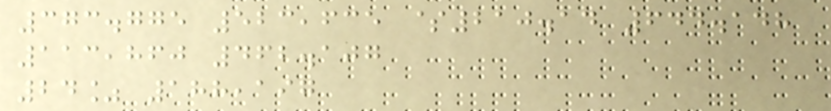373.775 523,635 $210.14 644.148
113,860 462.107
24% 188,197
